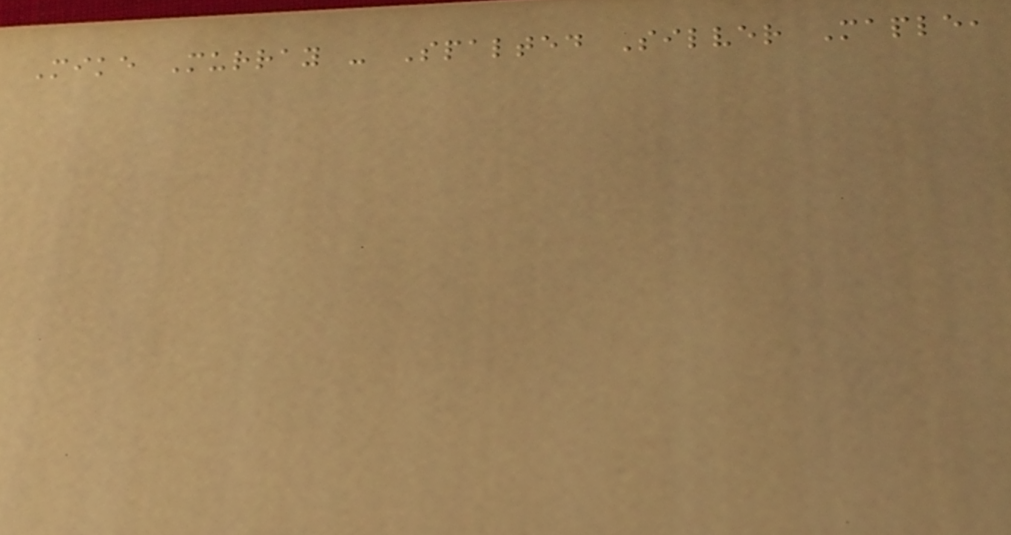Mike Murray - Spalted Silver Maple,
